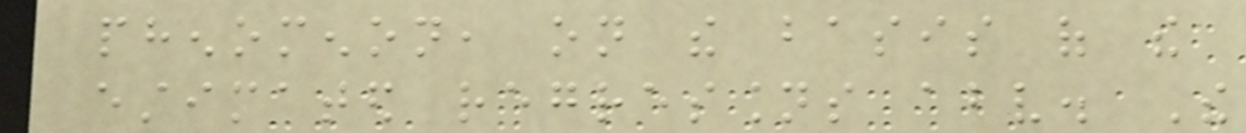phenomenon, on the basis of the
estimated regressions above. The
